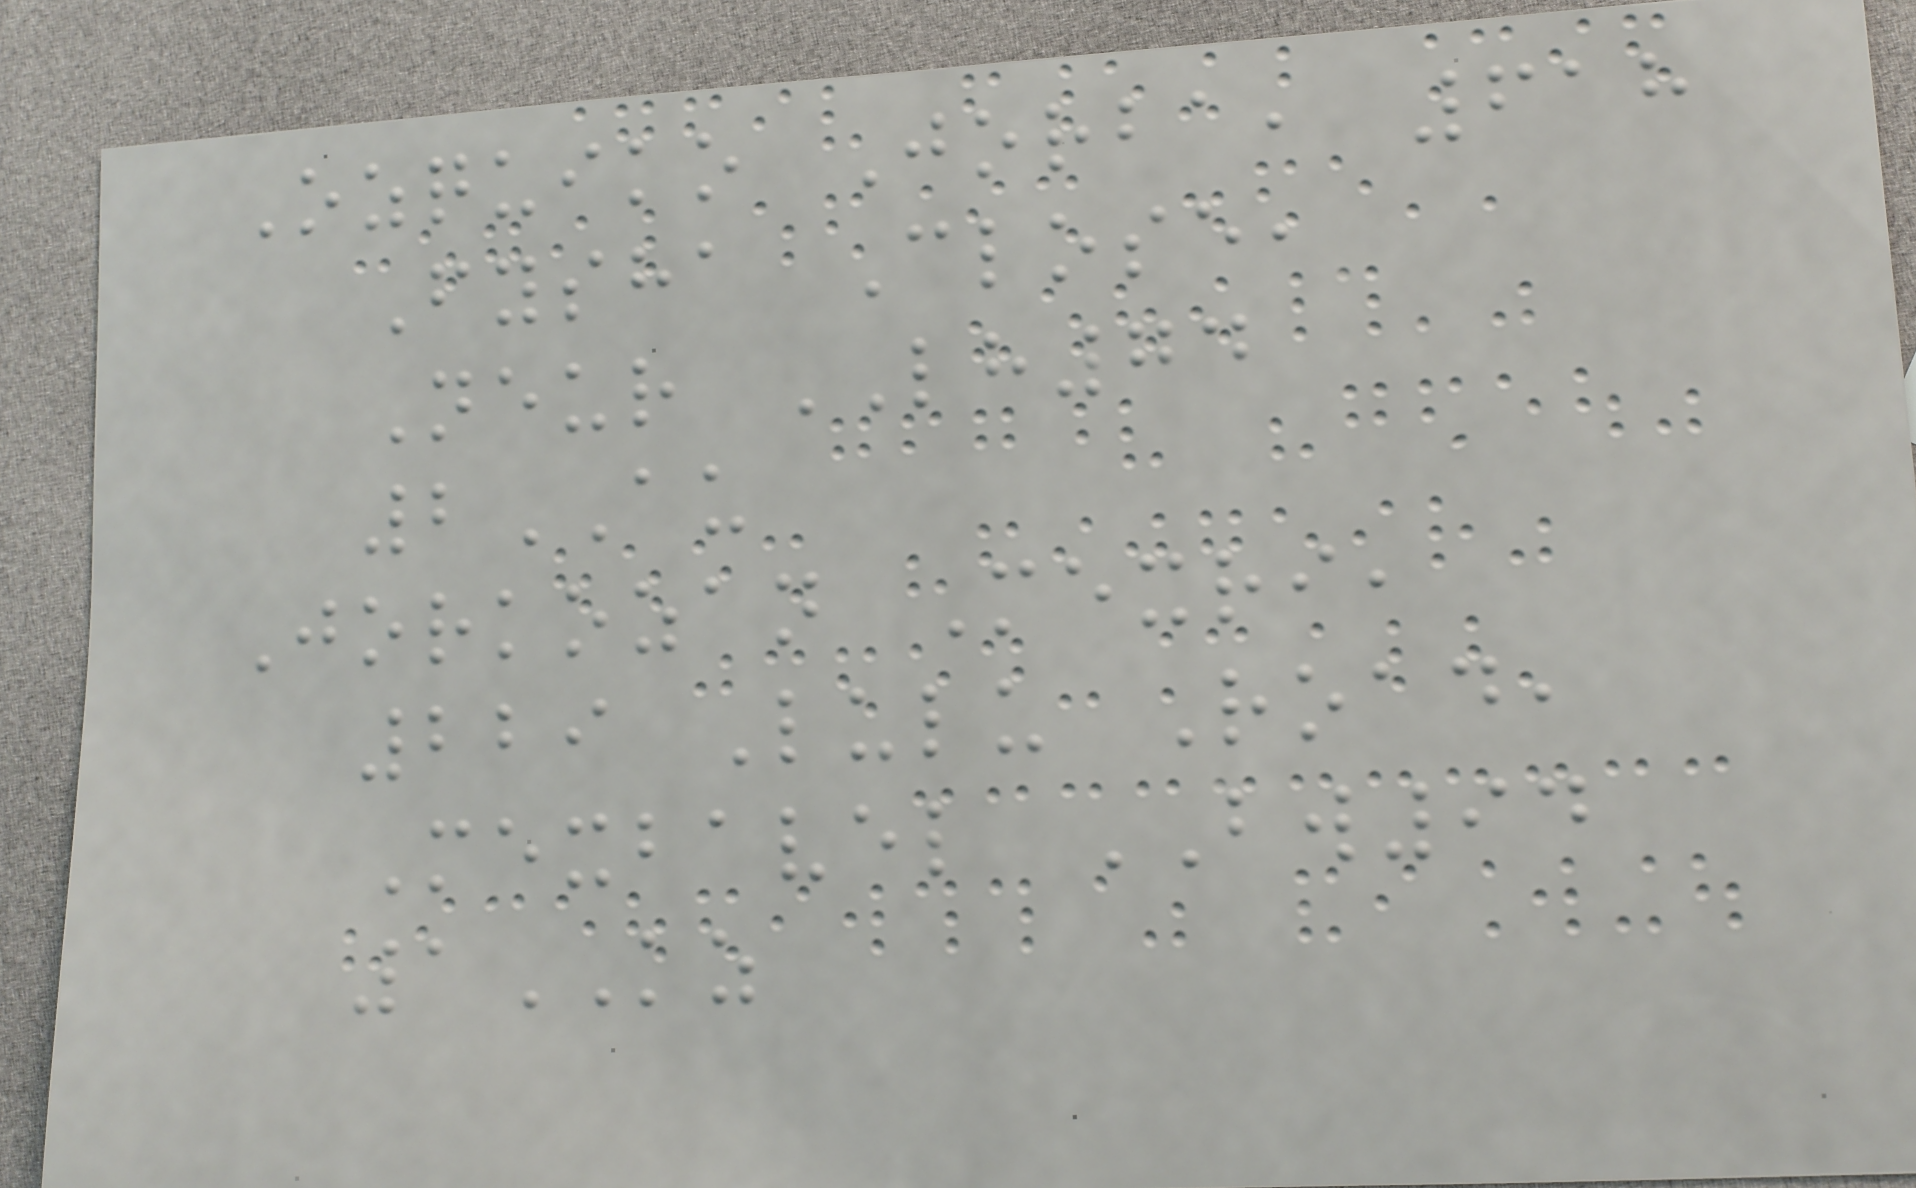Ozquiko Jorba, 618
Fysha Close,
Neur LH74
2AU
Jorkozan Mexri,
229 Lulu Road,
Mexbavel BW94
1KZ
